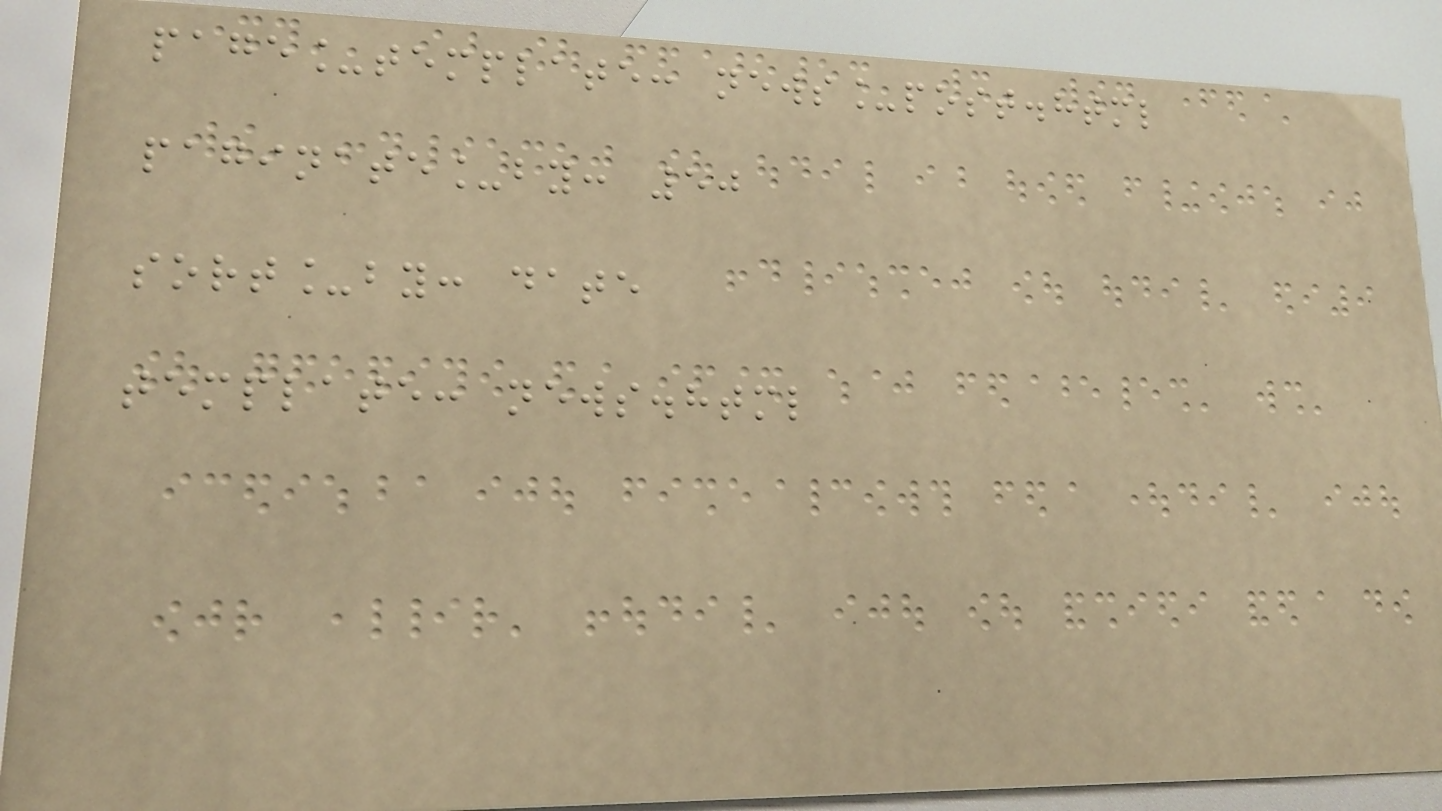page_template: news_post.html
paginate_by: 50
sort_by: date
template: news.html
